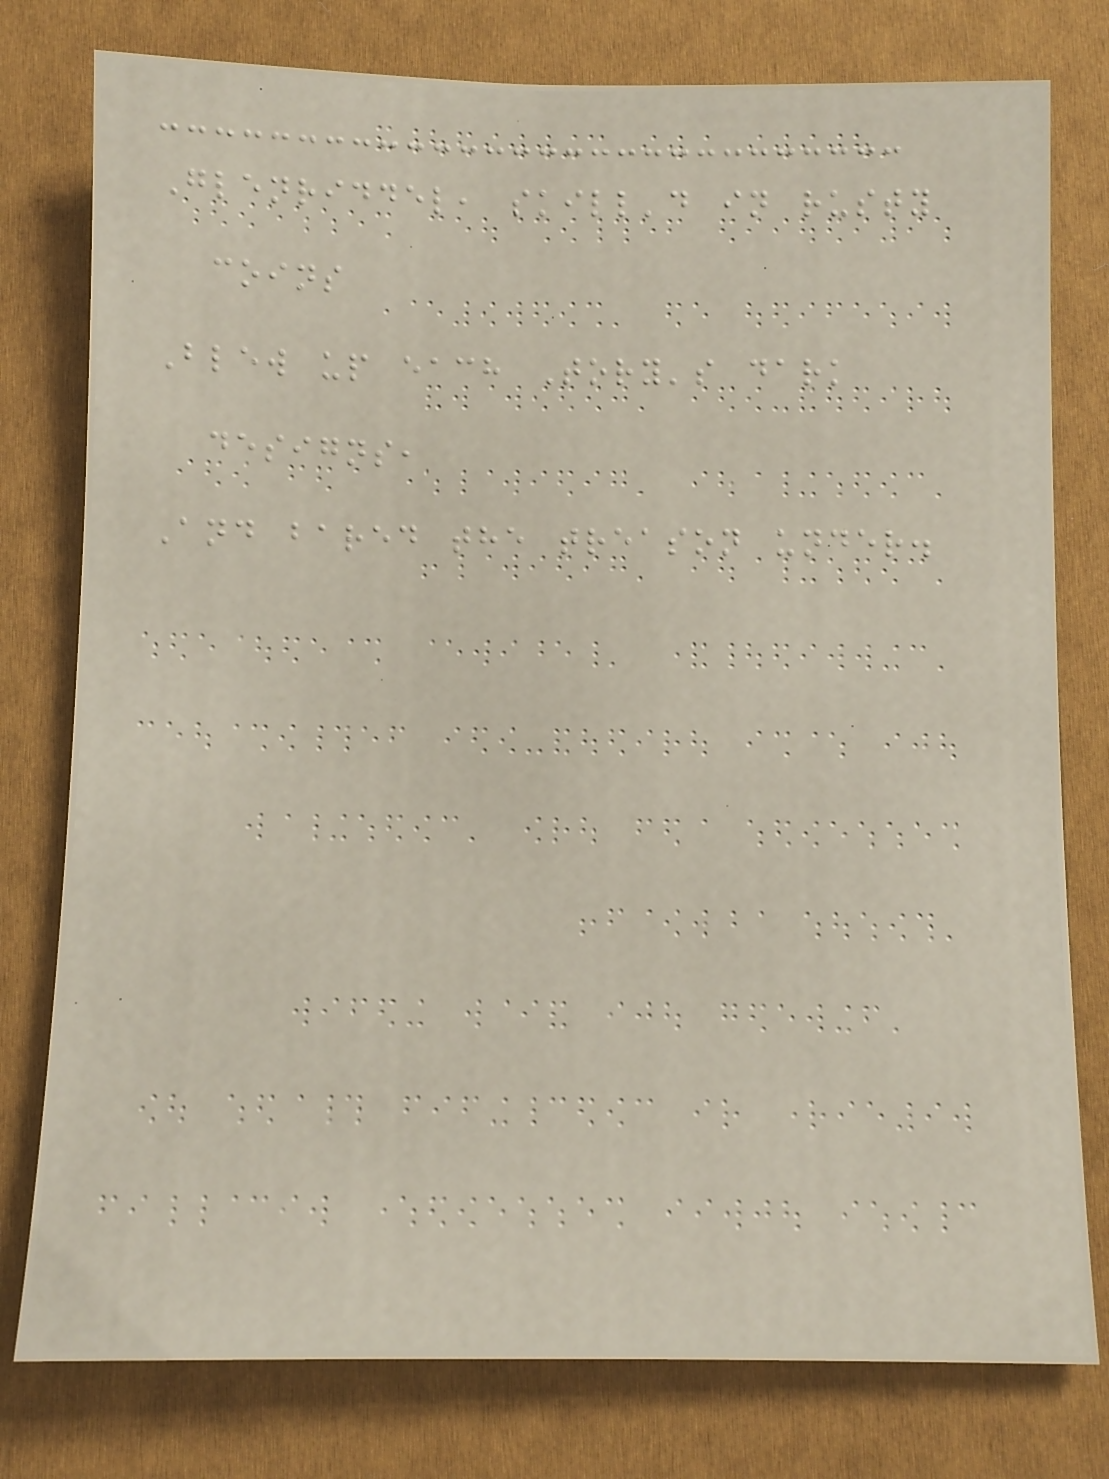Glenriddel, skill'd in rusty
coins
Blew up each Tory's dark
designs,
And bared the treason under.
